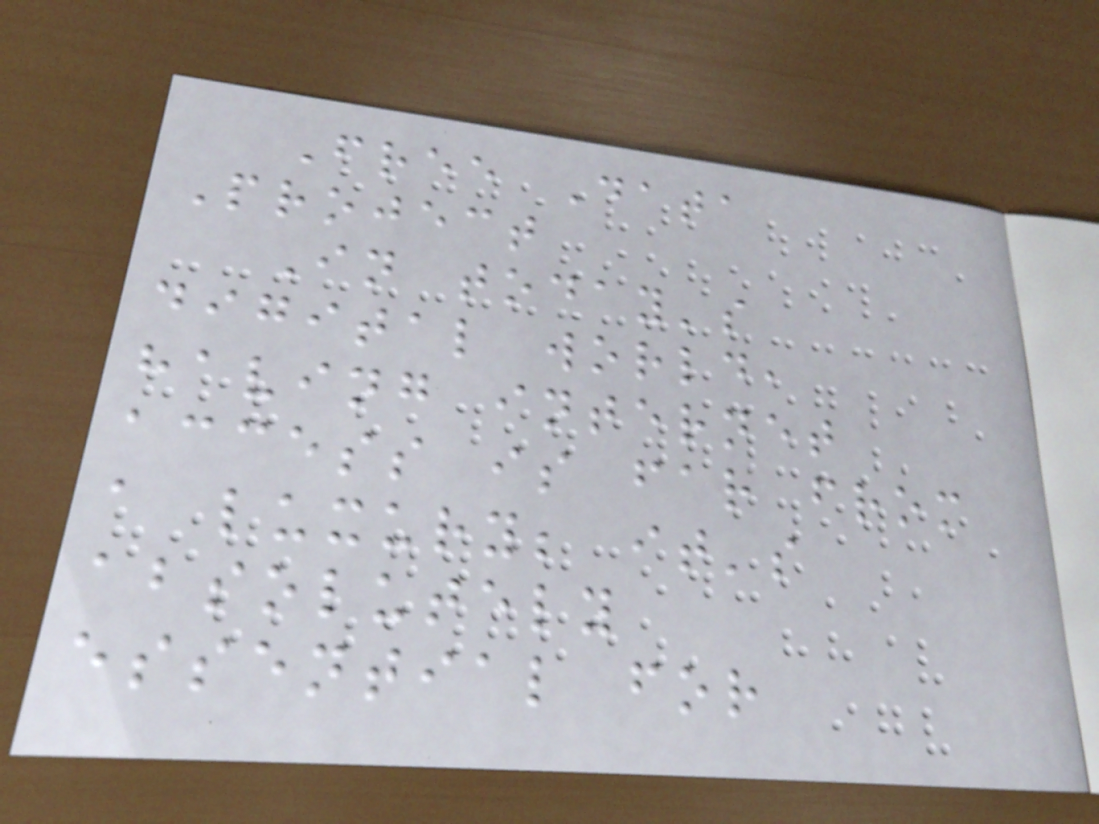Free Data
Project
In today's
digital world,
having internet
access is far from
a luxury; it's
absolutely
essential for
